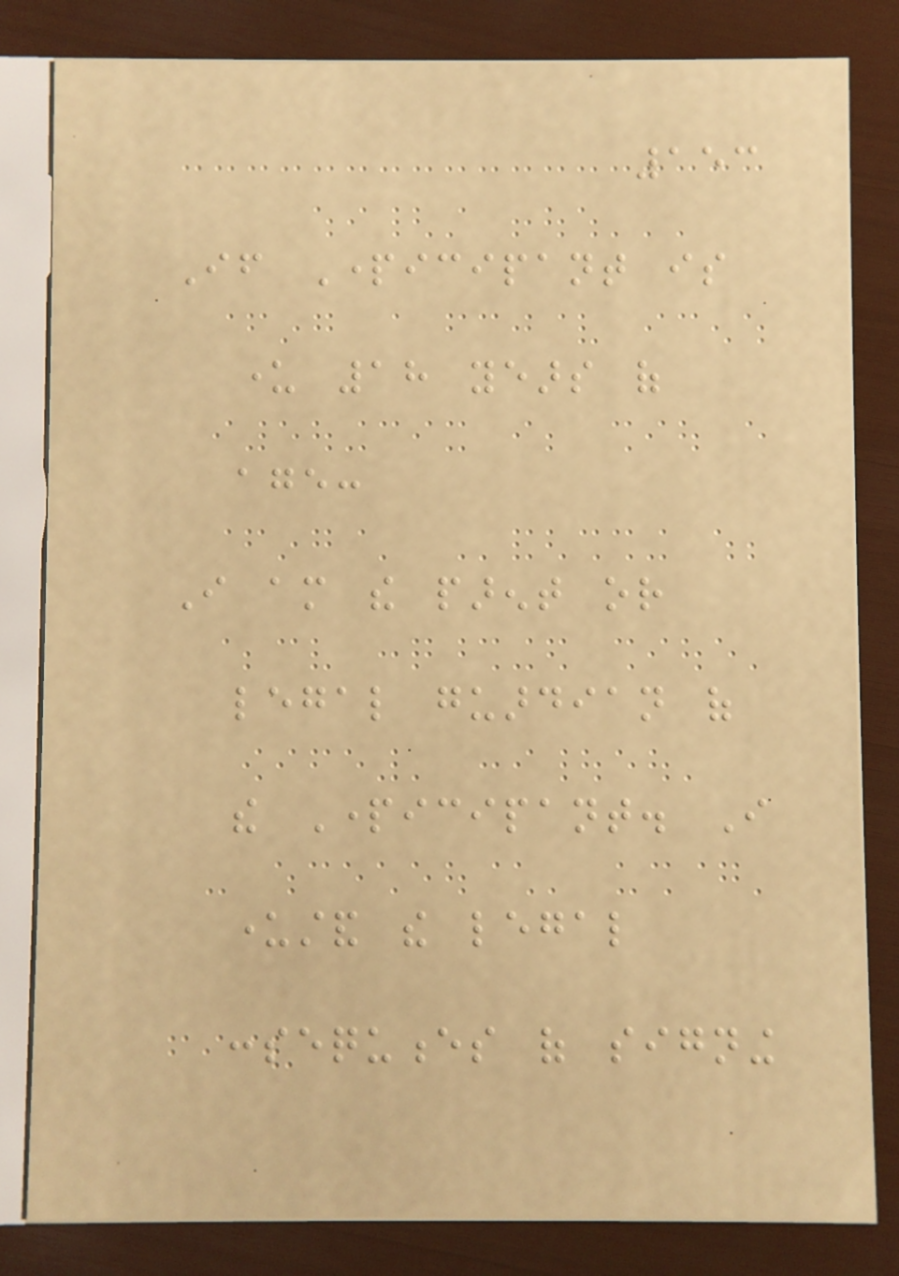153
If Participant is
under 18 years of
age:
I am the parent or
legal guardian of
the Participant. I
understand the legal
consequences of signing
